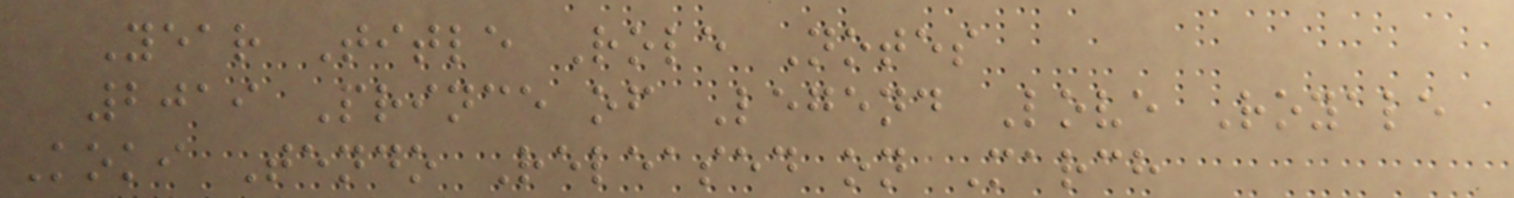Year Title Role Notes
2019 Prince of Legend Love Royale
Koki Tendo Released on March
